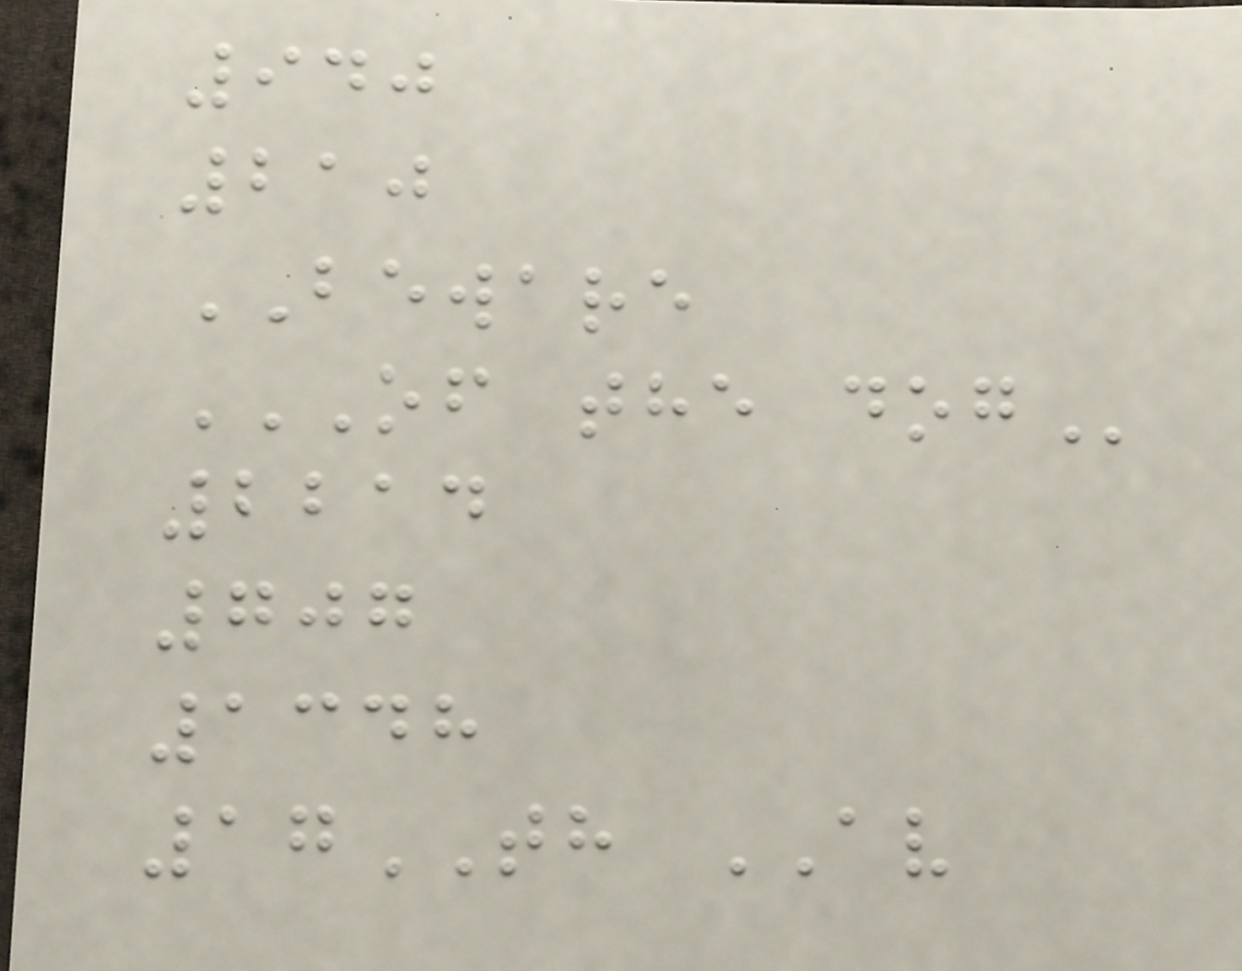940
210
BEWARE
OF THE DOG
2214
707
1348
17TH AV
